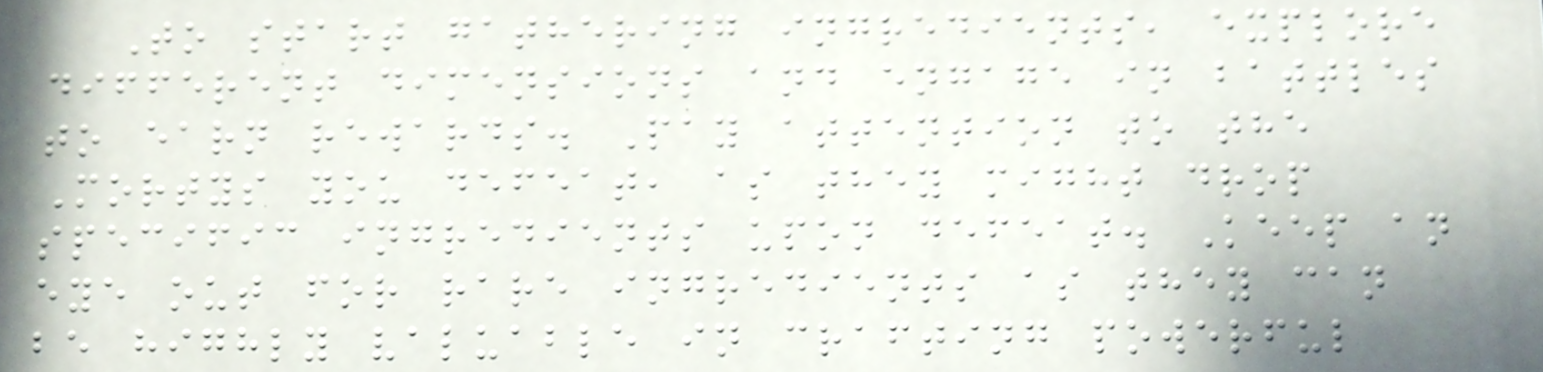To start gathering ingredients, explore
different dimensions and engage in battles
to earn rewards. Pay attention to the
Mortys you defeat, as they might drop
specific ingredients upon defeat. Keep an
eye out for rare ingredients as they can
be highly valuable in crafting powerful
